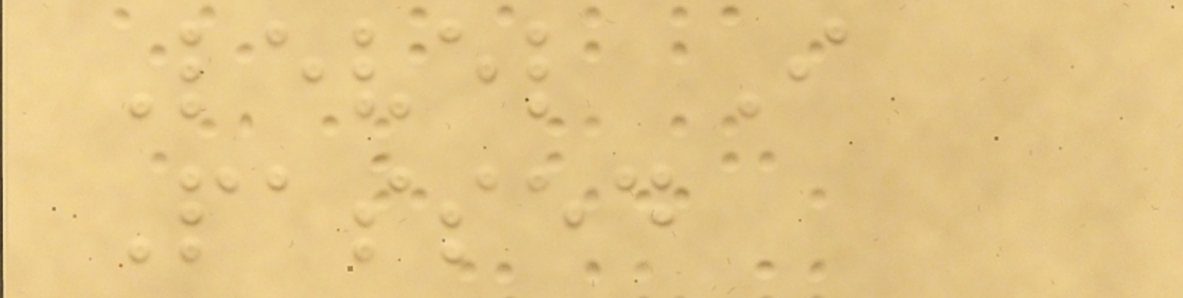Level I
Passed
